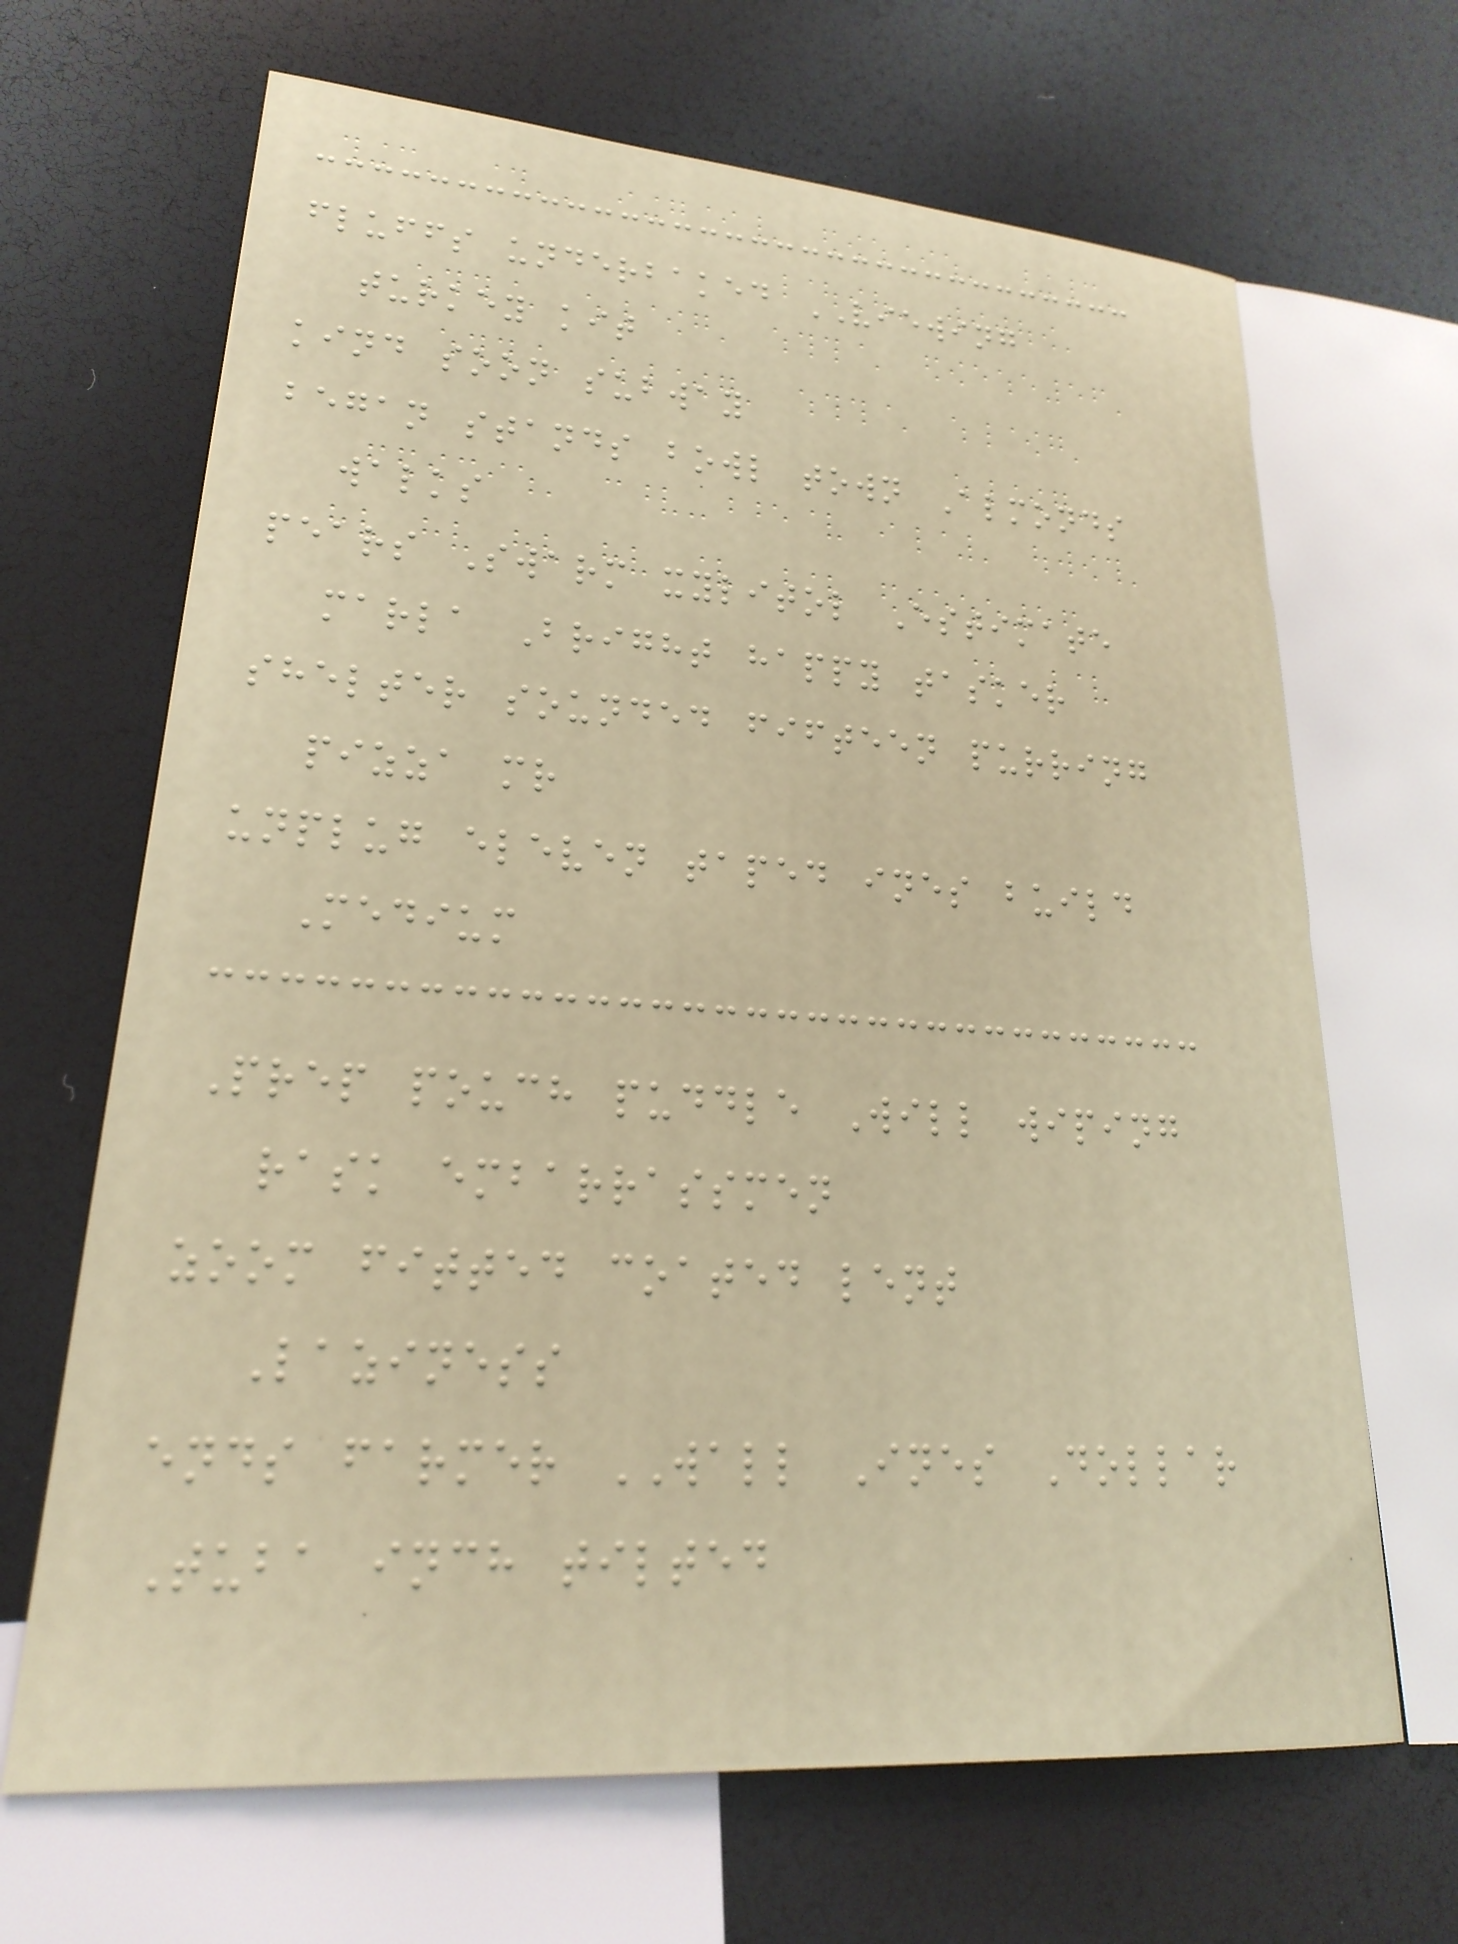fluffs underbaked VIEWING
turkey kit
kind soon subway
began stands bowl town Almonds
walks
pears Swarm xylitol Estimate
marla Bright happy tasker
shelter sounded fifteen purring
pizza mr
unplug eleven taped ines build
Medium
Prep pouch puddle Will wiping
rask embarrassmen
zoom fitted coated lent
Laziness
ends farmer WALL Ines Dollar
Tuba inch tilted
